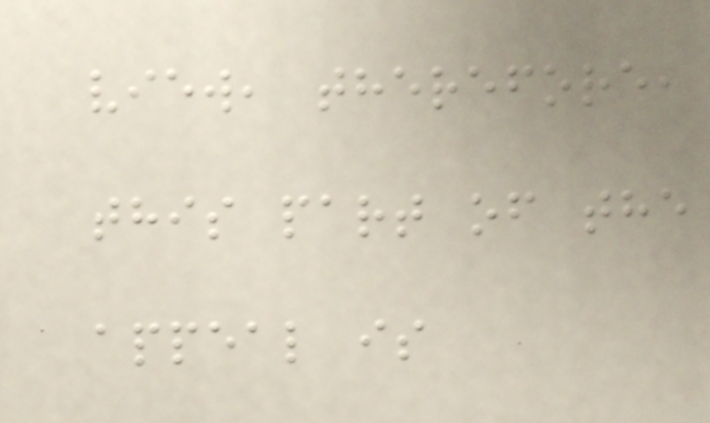view, therefore,
this part of the
appeal is
